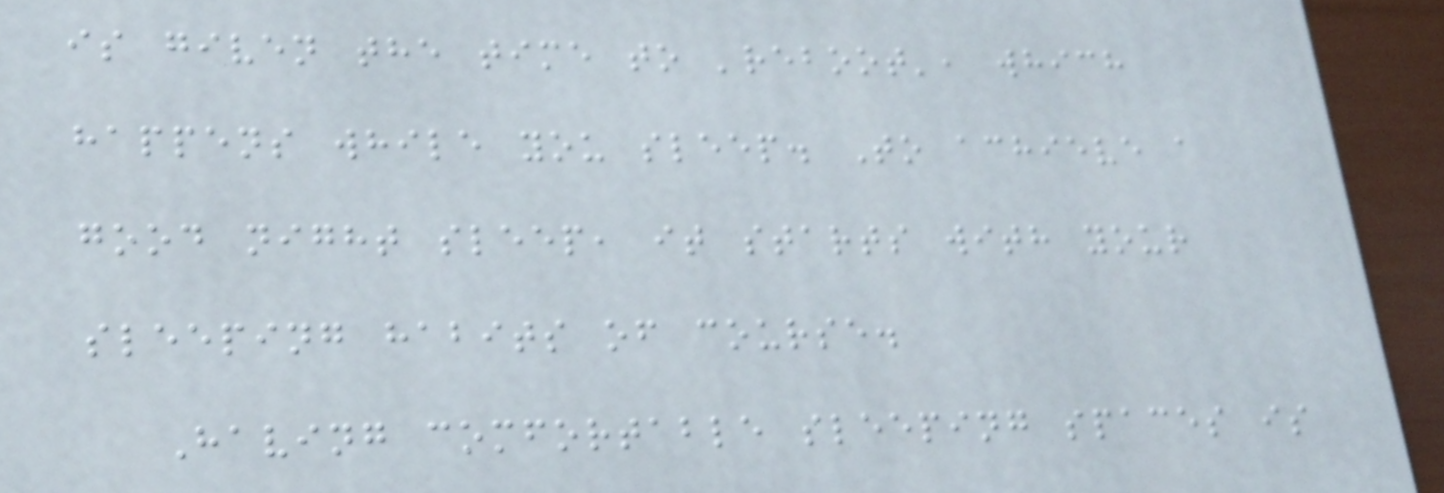is given the time to 'reboot', which
happens while you sleep. To achieve a
good night sleep, it starts with your
sleeping habits of course.
Having comfortable sleeping spaces is
